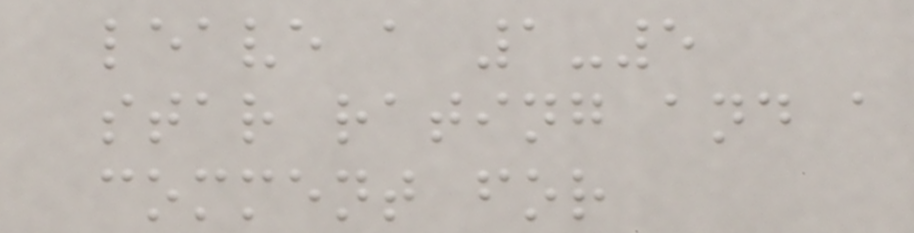leave a 1-5
star rating and a
comment for
